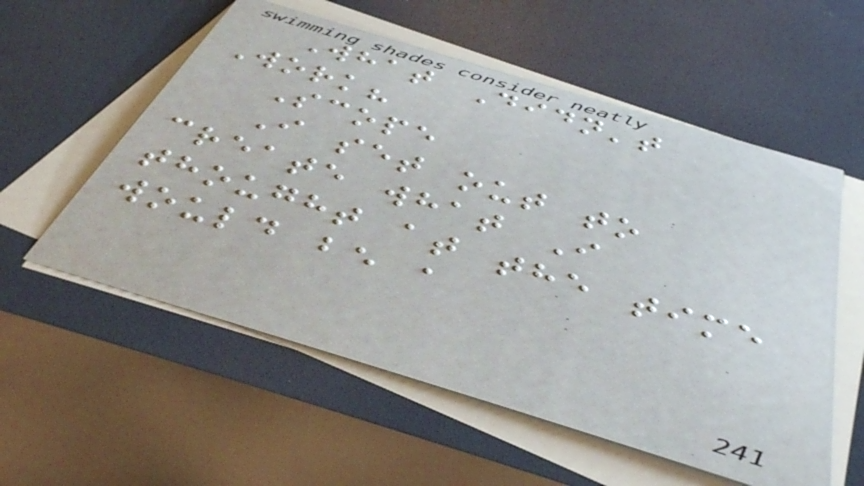What Didn't
Work?
Scope
I set out to
create what I
thought at the time
would be a
